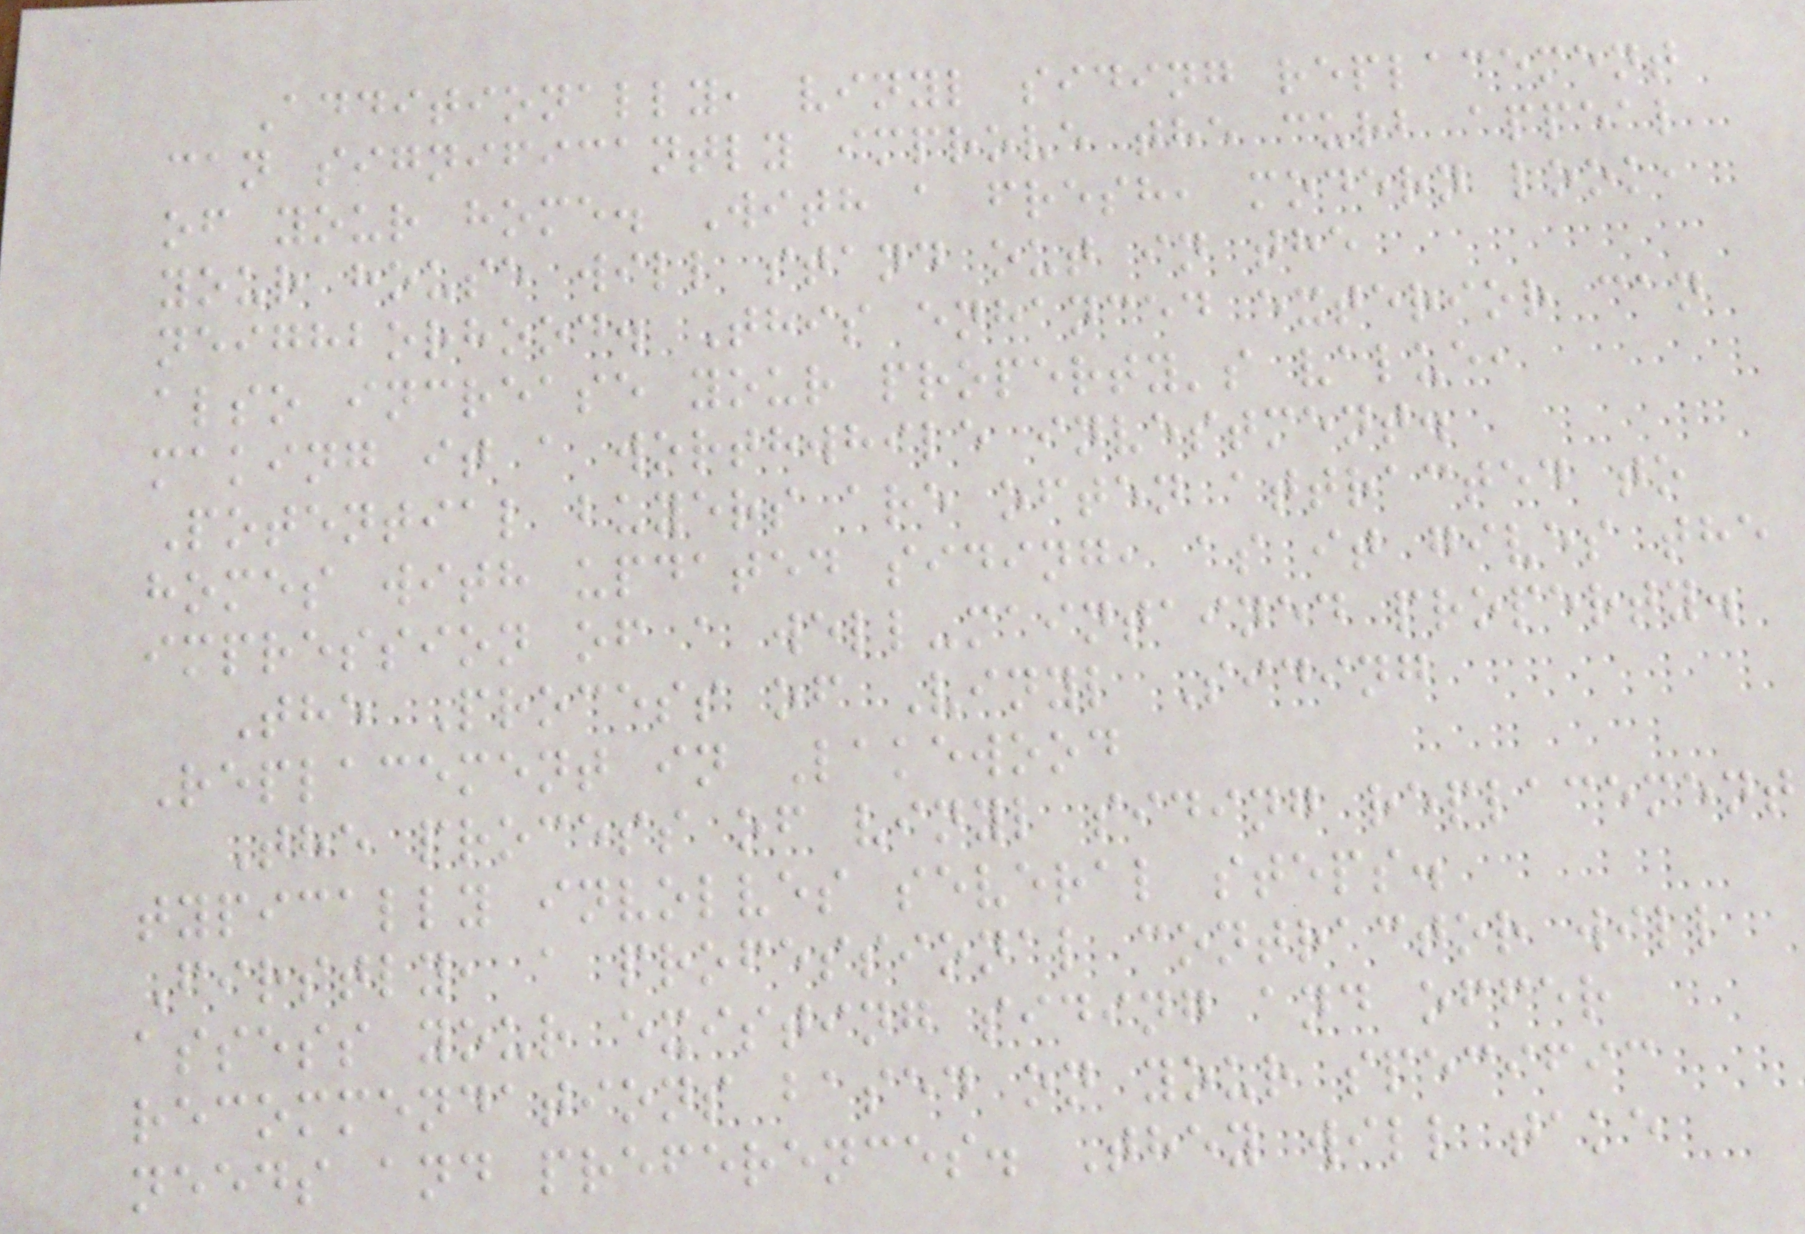Additionally, vinyl siding replacement
can significantly improve the curb appeal
of your home. With a fresh, modern look,
your house will stand out in the
neighborhood. This enhanced exterior can
also increase your property's value,
making it a worthwhile investment.
Potential buyers are often attracted to
homes with updated siding, as it gives the
impression of a well-maintained property.
The Process of Vinyl Siding
Replacement in Lakewood
The process of vinyl siding replacement
typically involves several steps.
Firstly, a professional contractor will
assess your existing siding and offer
recommendations based on your specific
needs and preferences. They will take
